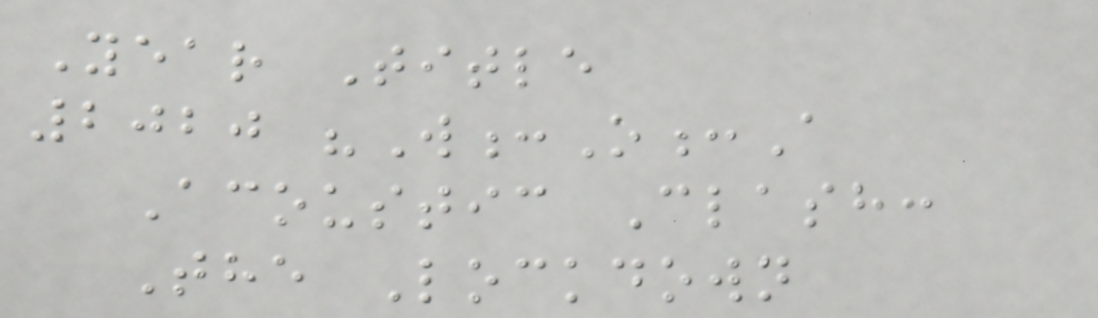Year Title
2020 "W:O:A
Acoustic Clash:
The Lockdown
